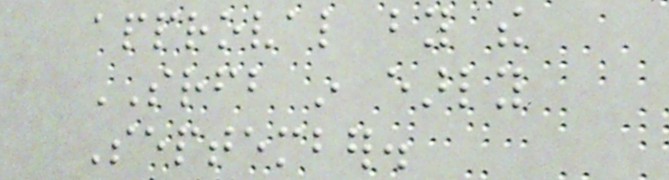approval by the
SRFB in early
September.
